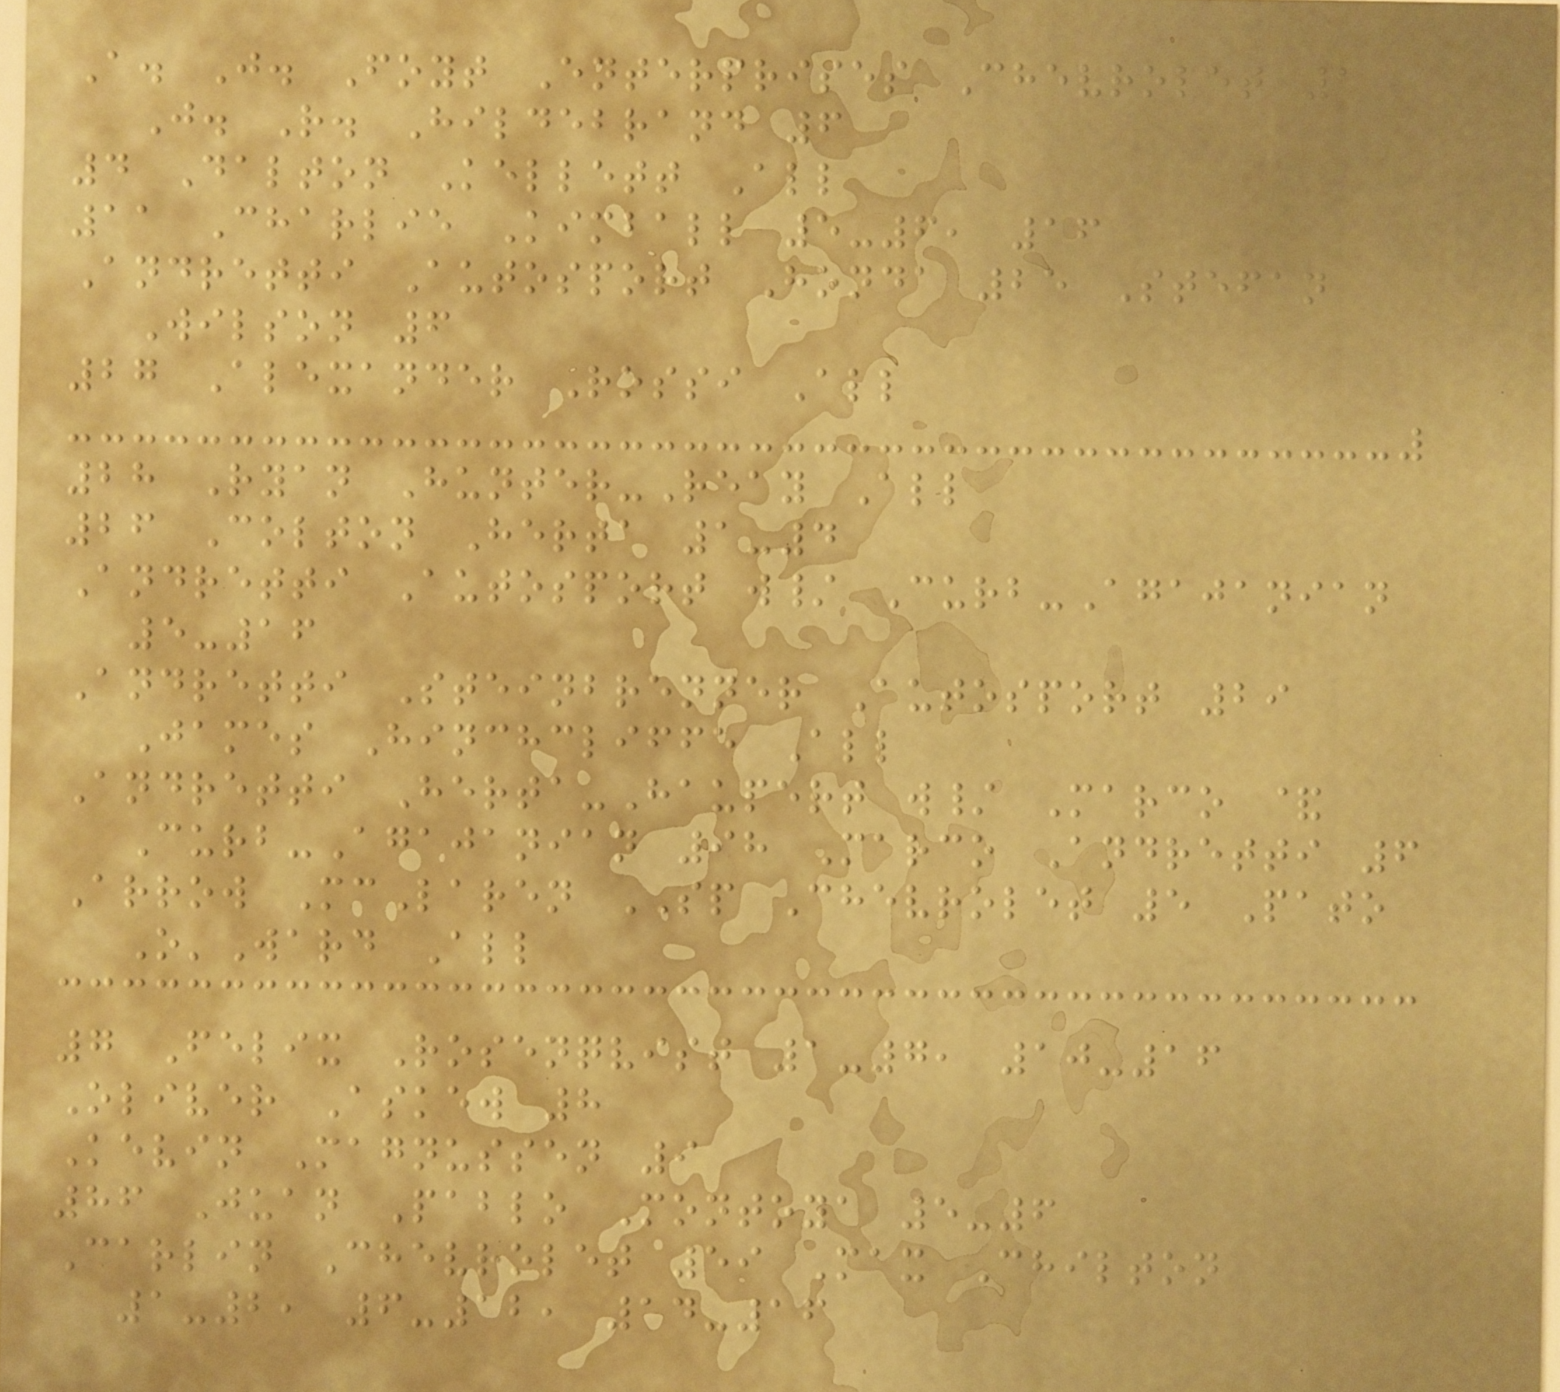A. J. Foyt Enterprises Chevrolet 1
J. R. Hildebrand 6
4 Dalton Kellett All
11 Charlie Kimball 5-6, 16
Andretti Autosport Honda 25 Stefan
Wilson 6
27 Alexander Rossi All
28 Ryan Hunter-Reay All
26 Colton Herta 1-4
Andretti Autosport w/ Curb-Agajanian
5-16
Andretti Steinbrenner Autosport 29
James Hinchcliffe All
Andretti Herta-Haupert w/ Marco &
Curb-Agajanian 98 Marco Andretti 6
Arrow McLaren SP Chevrolet 5 Pato
O'Ward All
7 Felix Rosenqvist 1-7, 10-16
Oliver Askew 8
Kevin Magnussen 9
86 Juan Pablo Montoya 5-6
Carlin Chevrolet 59 Max Chilton
1-2, 6-12, 14-16
